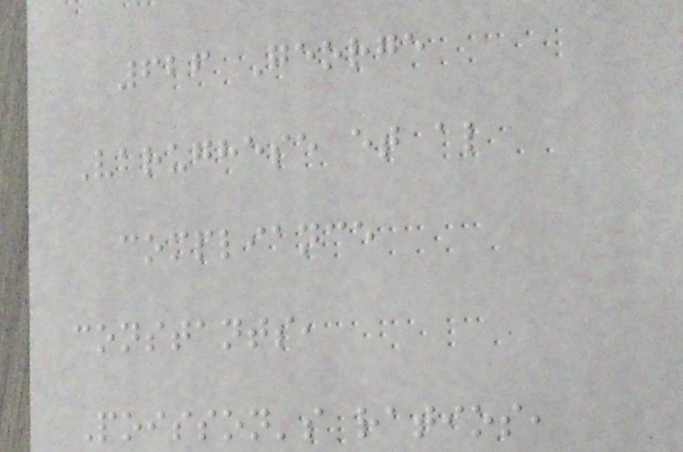626 George
Varughese et al
compliance
constants,
Poisson's ratios,
